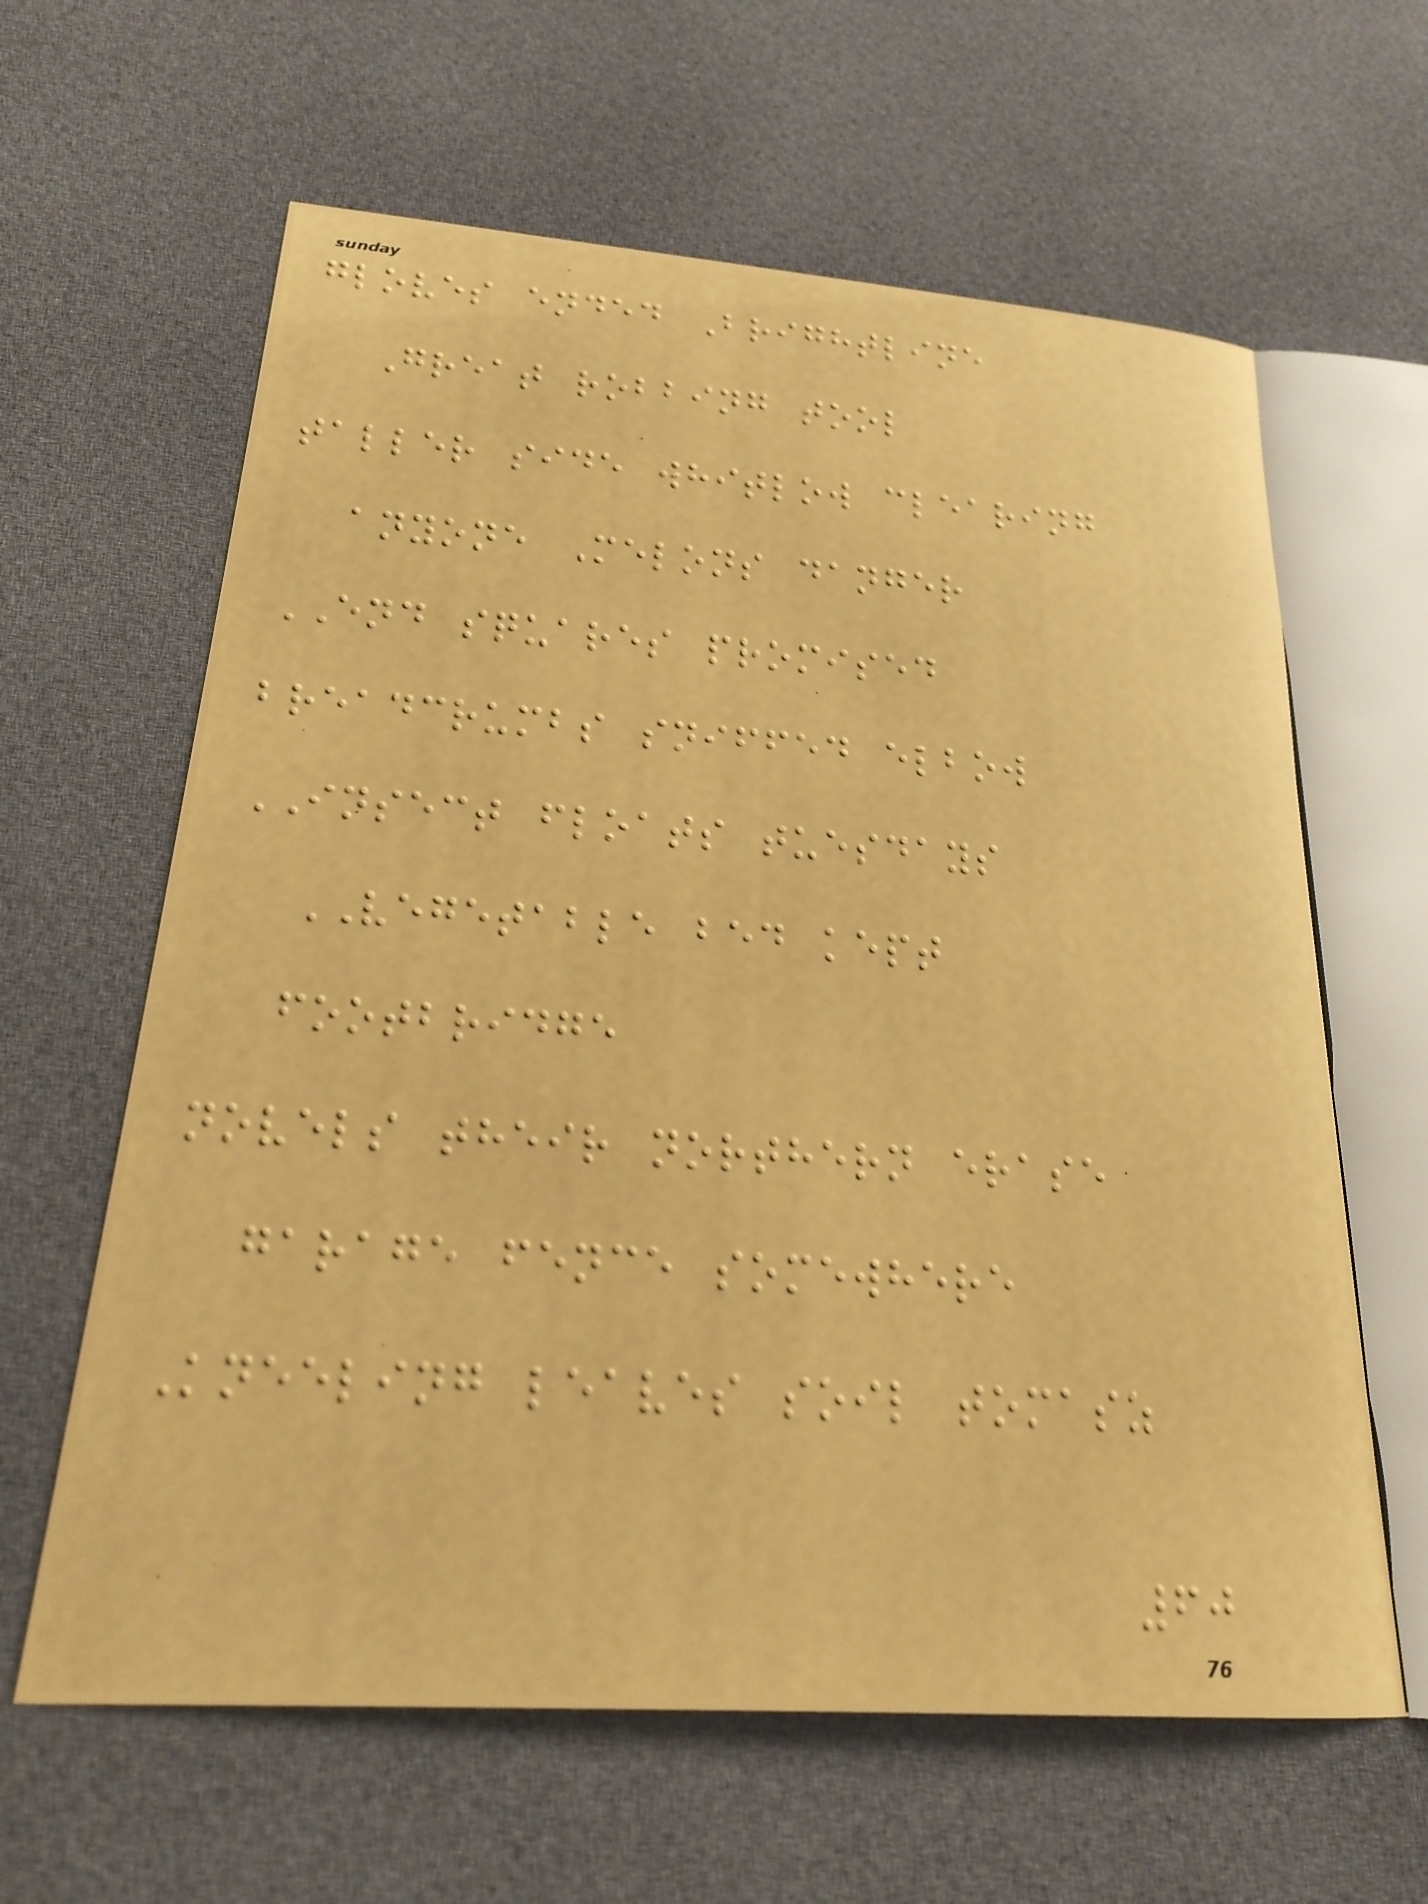gloves ended Brightline
Great robbing tool
taller side whitlow clearing
anyone Melons danger
END squares promised
breadcrumbs sniffed elbow
INSECT floats tuesdays
VEGETABLE bed kept
footbridge
novels their northern erase
garage fence somewhere
Kneeling leaves soil tomasz
60
